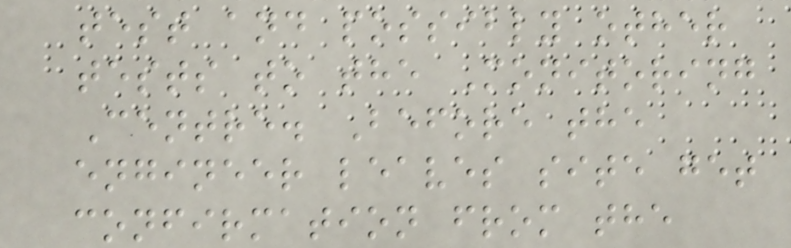test and possibly other
tests to the Monitoring
Centre. Before the
engineer leaves site get
confirmation from the
